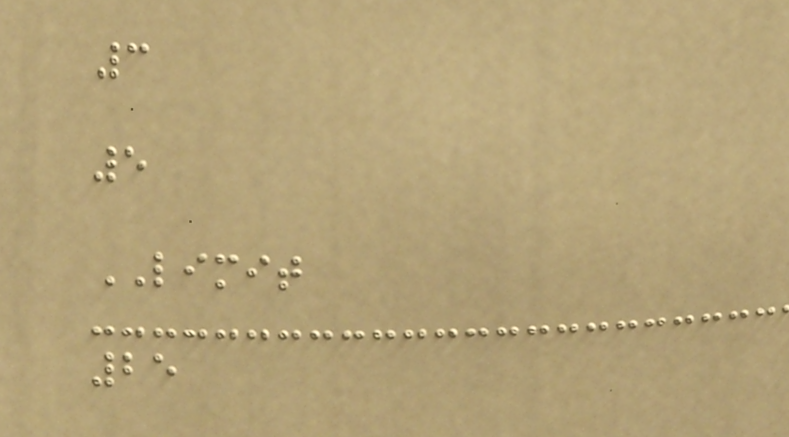3
5
LIMIT
25
